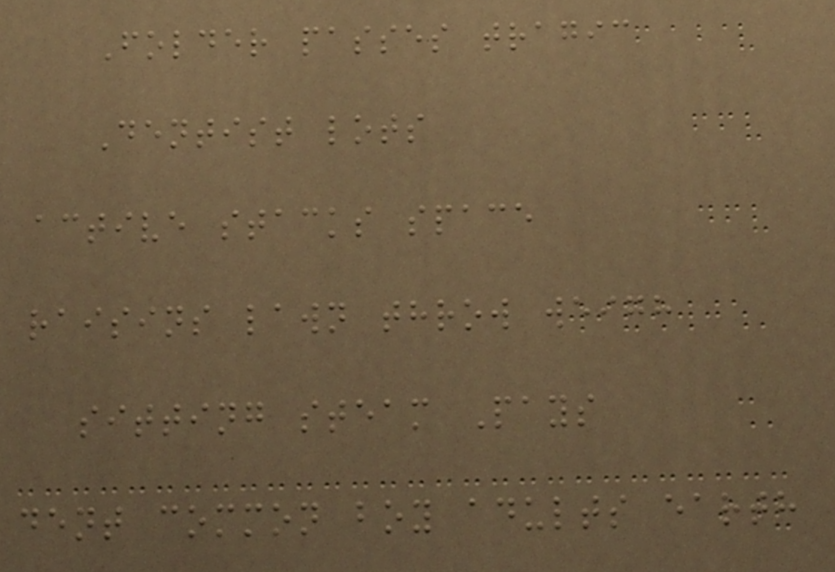Folder passes tragic
Dentist lots
active stacks space
raisins lawn throw weigh
sitting steam Pays
dent common boy adults earth
